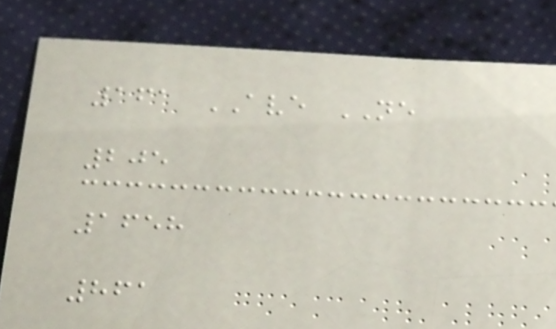161 AVE NE
205
1658
861
